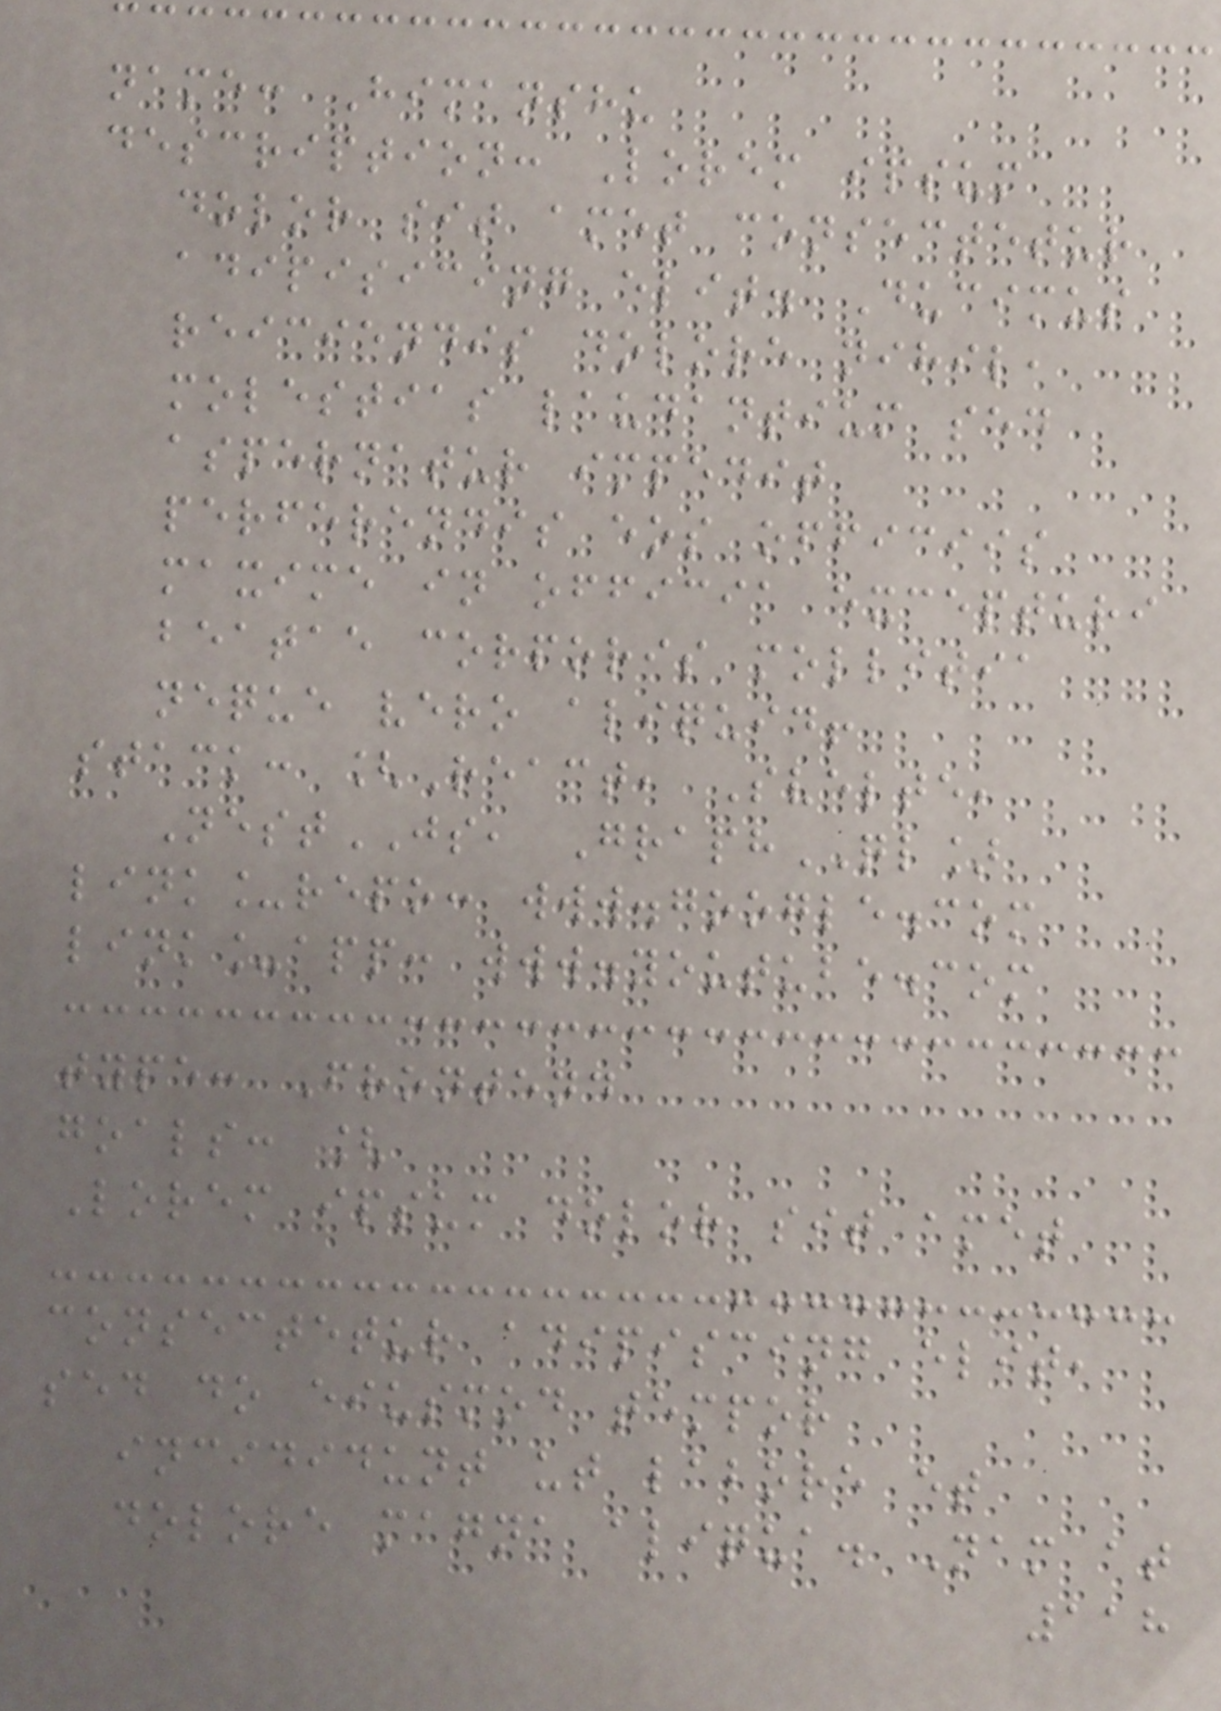name: Himanshu
description: Lorem ipsum
dolor sit amet consectetur
adipisicing elit. Ducimus
reiciendis dolore nihil,
molestias laudantium sed
aspernatur impedit
perferendis eos officiis
maxime in officia excepturi
beatae corporis mollitia
neque vero aliquid!
stack: [React, Svelte,
NestJS, GraphQL]
link_repo: www.google.com
link_app: www.youtube.com
type: Frontend
goals: [
Lorem ipsum dolor sit amet
consectetur adipiscing elit,
sed do eiusmod tempor
incididunt ut labore et
dolore magna aliqua. Nam at
118
